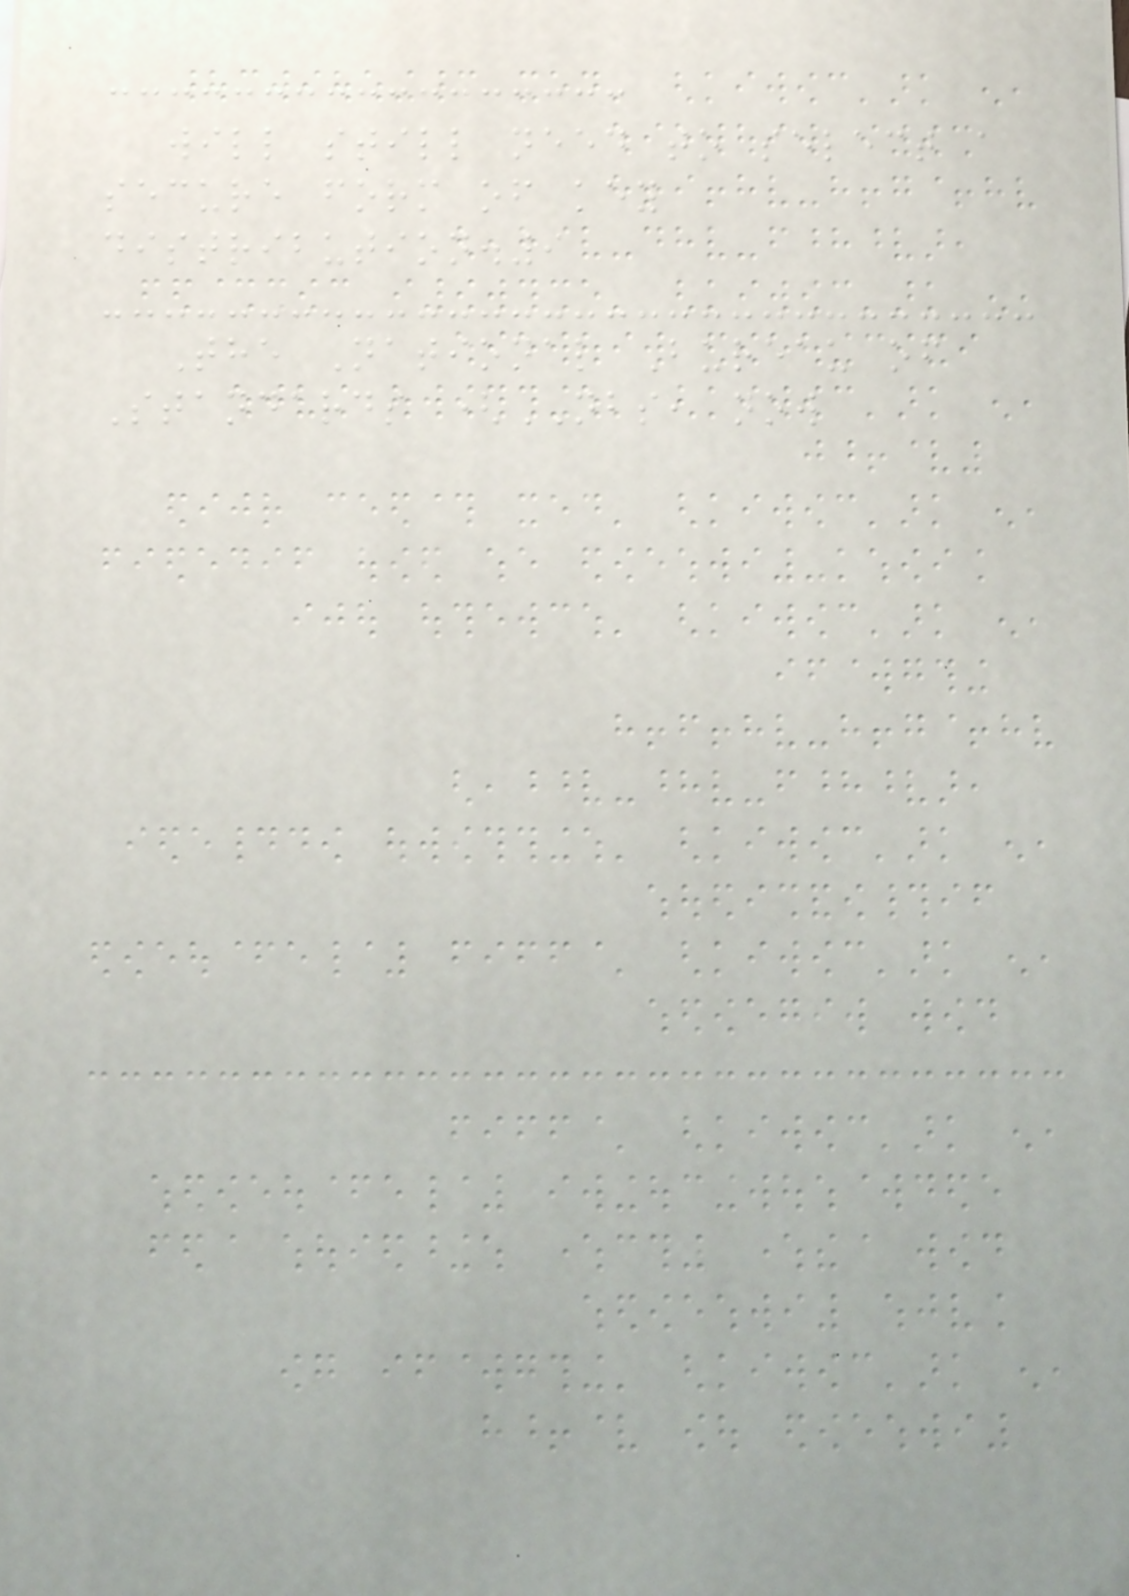will still need to select a
secure form of key
distribution.9
The National Bureau of
Standards (NBS, now
